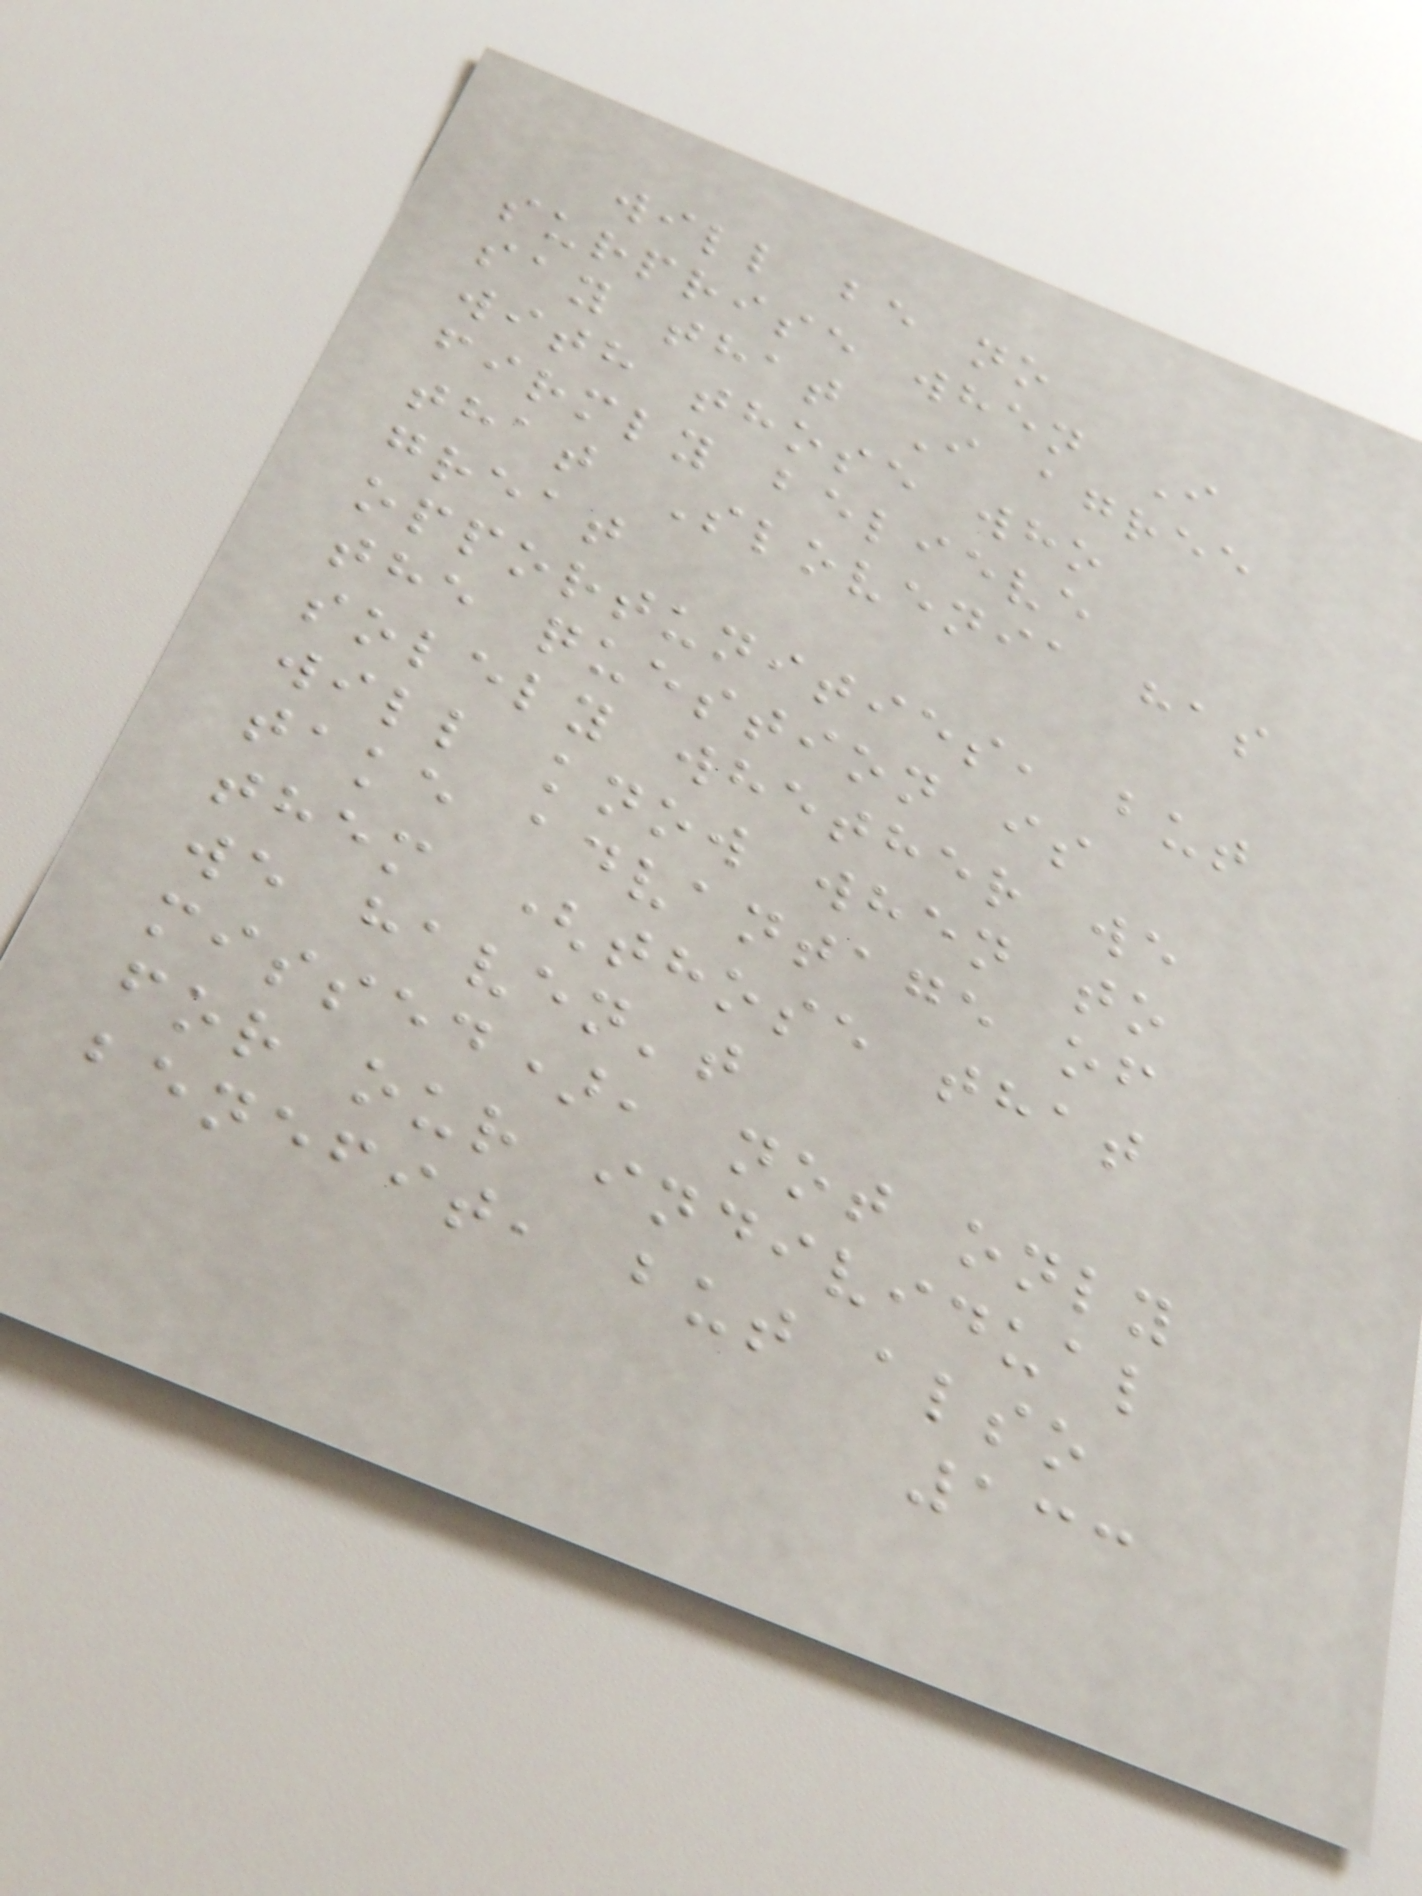will be no
surprise when I
say that I agree
with those who
firmly believe
that Slovenia has
great
opportunities, but
the question is
solely whether we
will know when to
take advantage of
them (those that
we haven't
missed), not only
for our individual
benefit, but also
133
